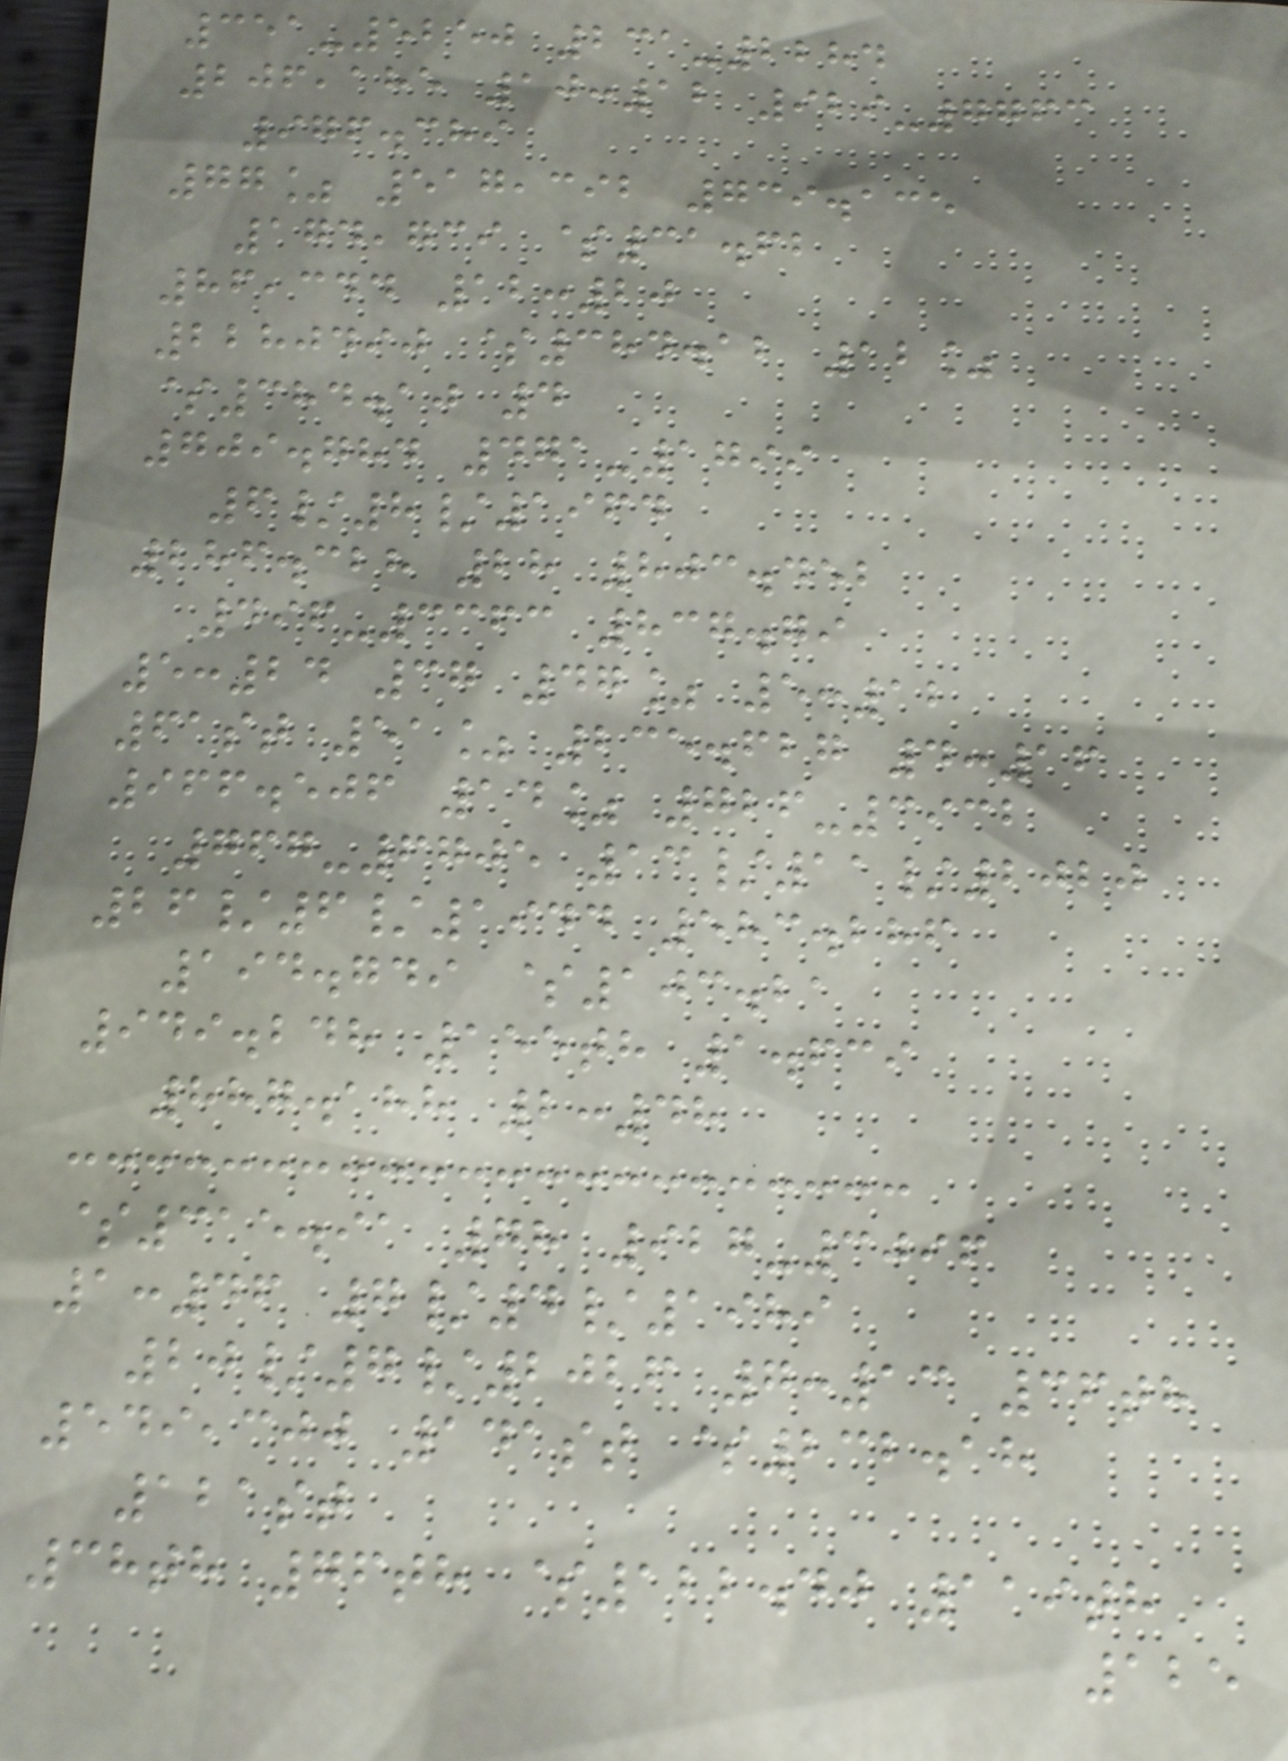351-5250 231-2284
206,185 10:12 929-7763
976.389
77% 517,392 739.135
174,739 $31.62
86,344 12:20
2280490 $384.12 12%
$384.10 4
709.784 471-1799
6/8/1964
286.328 28 803.452
496-3363 837.79
5:24 37 47% 5:12
61st 51% 235.627 4:16
966.506 14% 726-3932
767-6705 13/11/2020
26/6/1944 583.286
194.749 $103.21
949.248 155th 1.639
887.188 2:48
$315.91 78 927-3096
1:46 7/4/1989
20/7/2026 7:13 36th
549,300 141st $232.18
121st
38th 76th $122.40 119th
125
